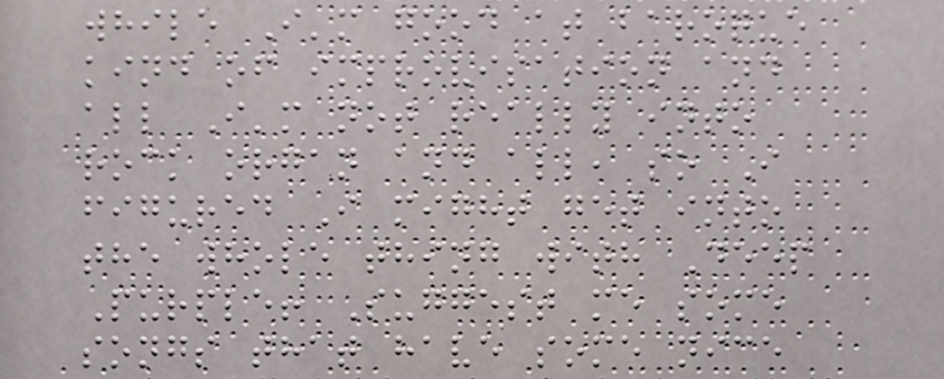while I'm good at baroque
kind of improvisation and
all I'm not really into
rock organ and all, so I
figured I might get into
the whole thing with Deep
Purple! Suggest me some
songs that have some nice
